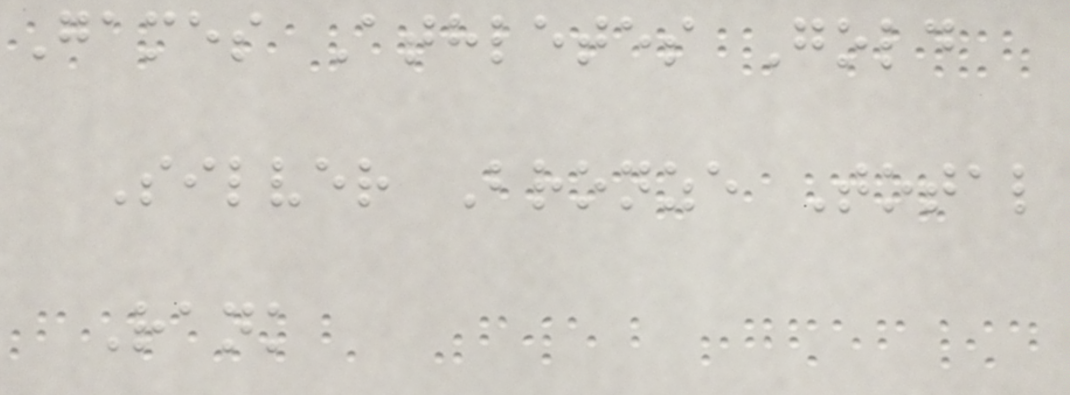Games Athletes Gold
Silver Bronze Total
Rank
